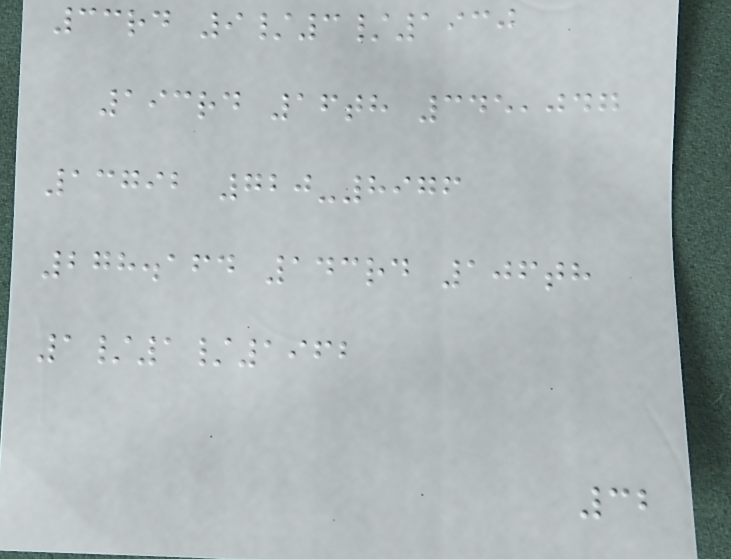33rd 9/3/1930
193rd 16th 345,047
13792 720-8976
278.164 143rd 106th
1/1/1962
32
